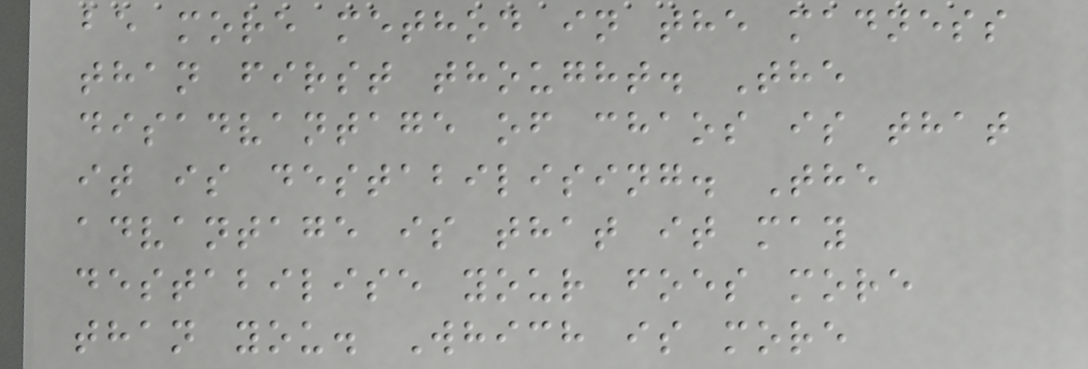be more method in the madness
than first thought. The
disadvantage of chaos is that
it is destabilising. The
advantage is that it may
destabilise your foes more
than you. Which is more
